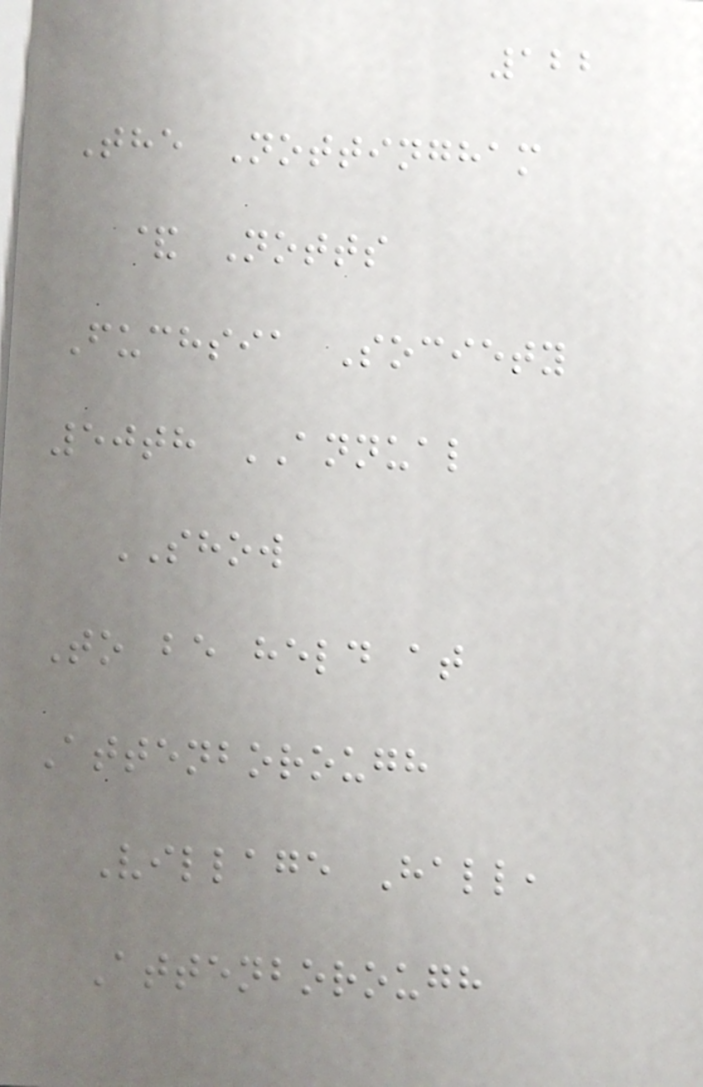122
The Nottingham
& Notts
Fuchsia Society
50th ANNUAL
SHOW
To be held at
Attenborough
Village Hall,
Attenborough
